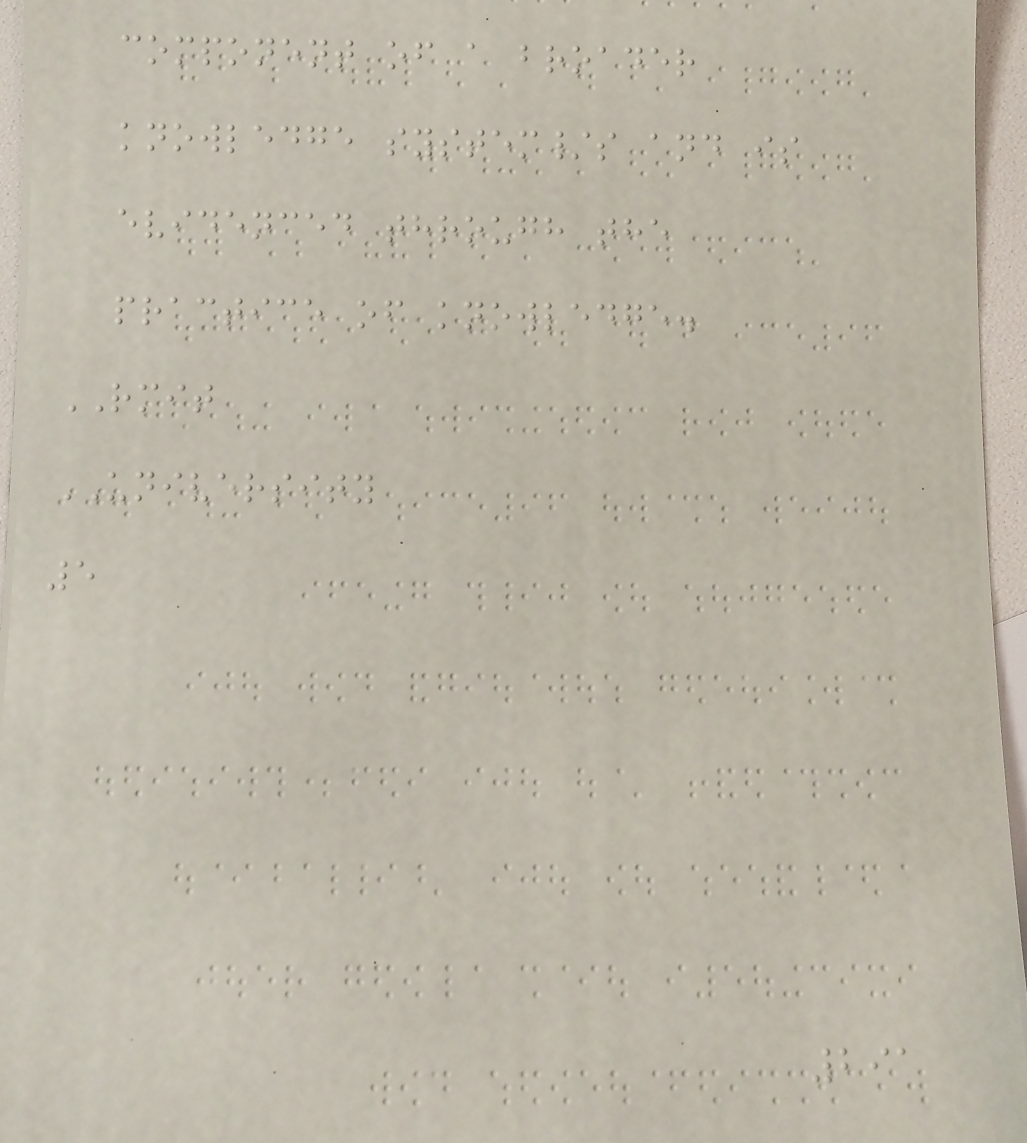component of a broader
knowledge system/s and is
evidenced through the
practice of knowledge.
RMIT
UNIVERSITY
5
291
